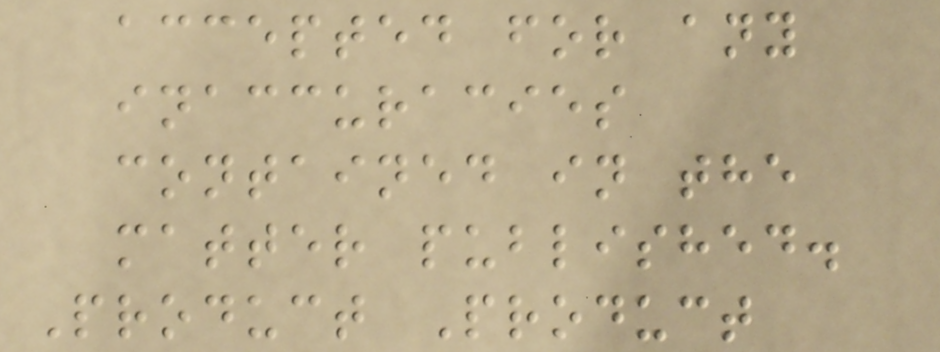accepted for any
inaccuracies
contained in the
matter published.
Product Product
